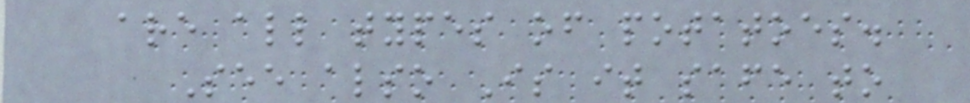are all types of potatoes.
See also Is it safe to
